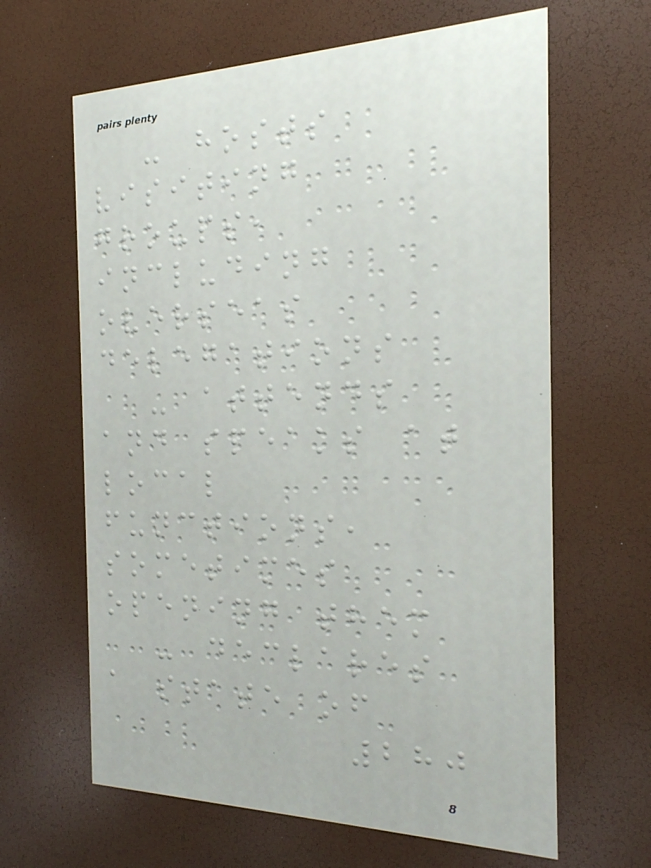- hosts
visiting
groups,
including
overseas
delegations
- attends
and speaks at
local
functions,
sometimes
opening them
- declares
a state of
280
